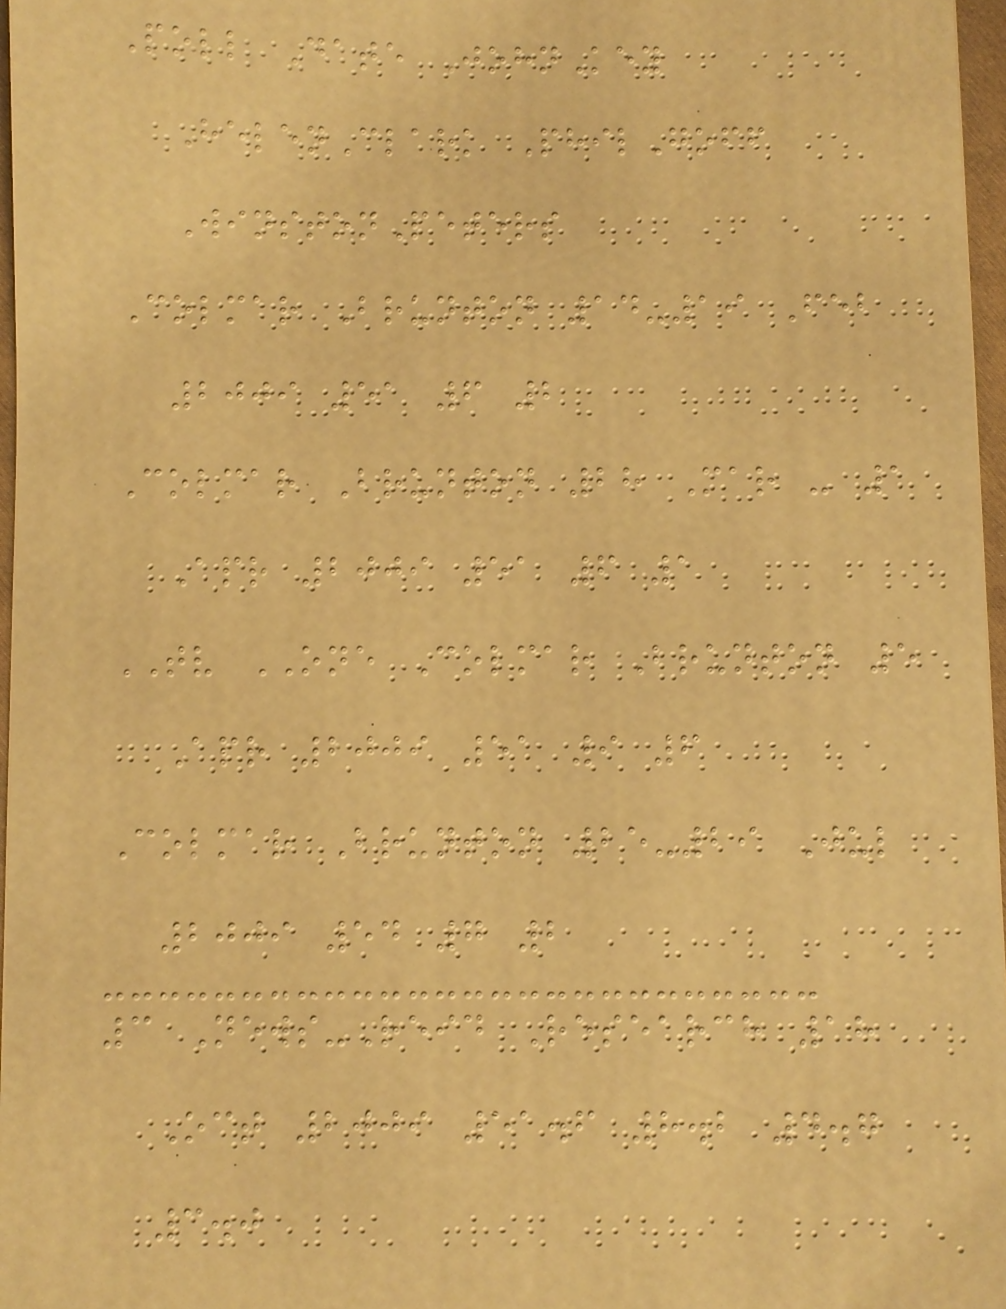Poll Date JohnKey
HelenClark PhilGoff
WinstonPeters
Colmar Brunton 14-19 Feb
2009 51 6 2
Colmar Brunton 28 Mar - 1
Apr 2009 51 6 1
TV ONE Colmar Brunton 5
Apr 2009 51 9 6
Colmar Brunton 25-29 Jul
2009 54 7 2
3 News-Reid Research 18
Oct 2009 51.6 8.2 4.7
3.0
